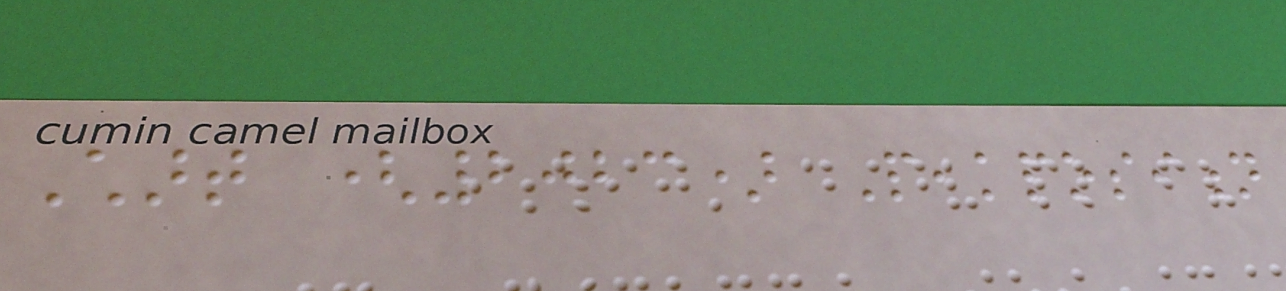Chart (2023) Peakposition
